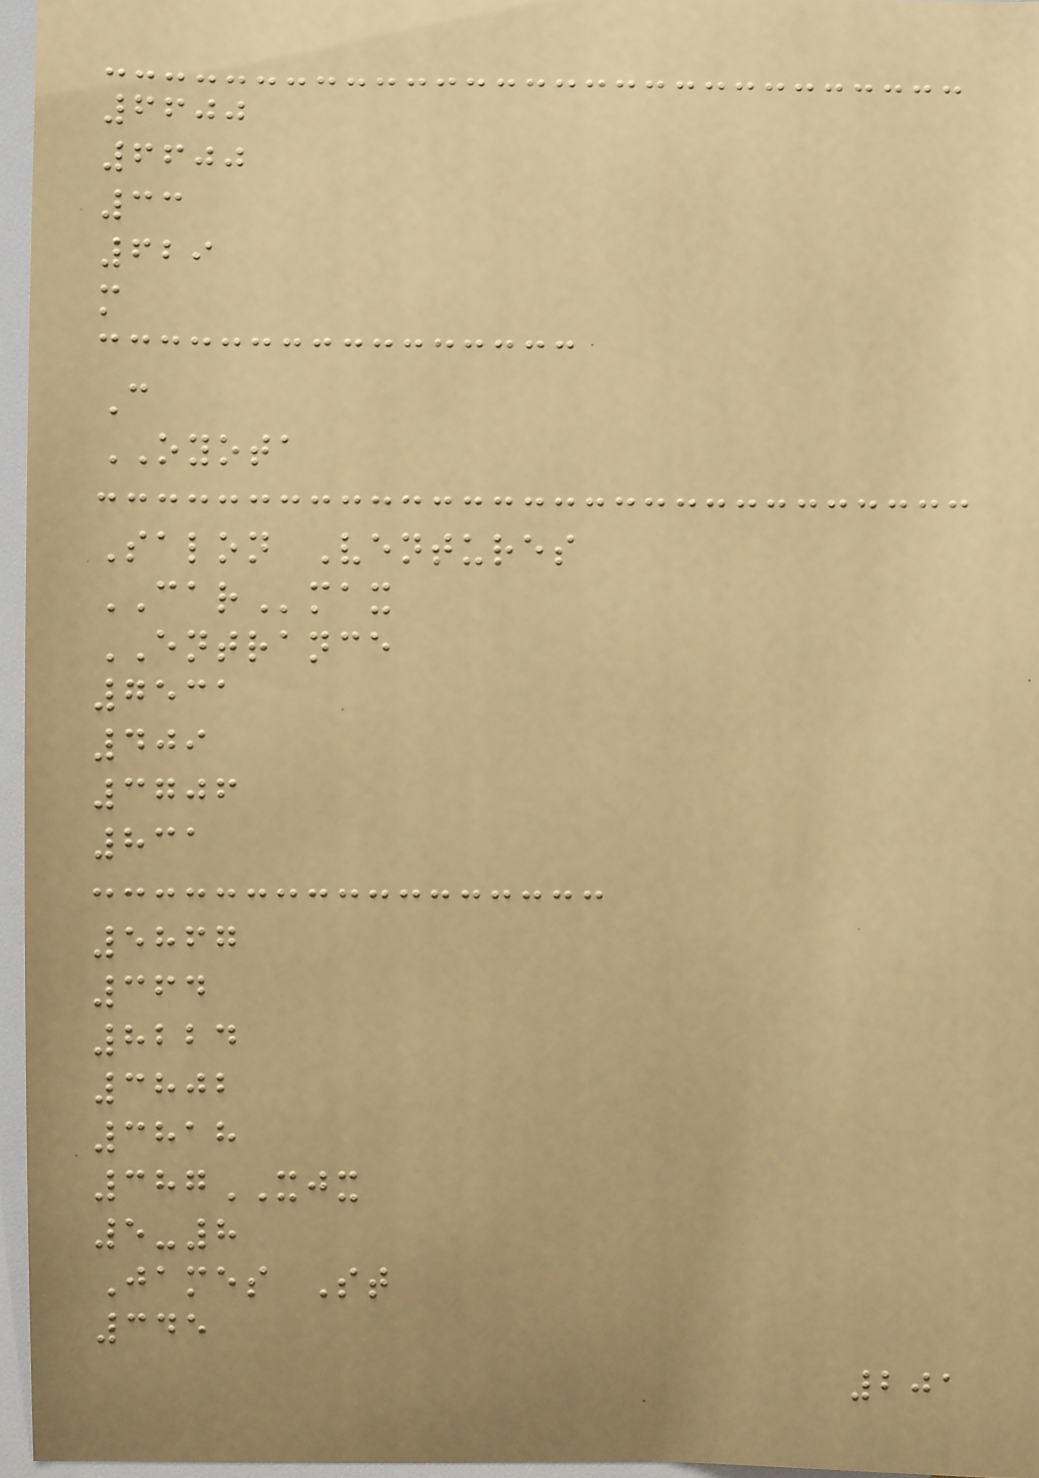6600
6600
33
629
m
C
OYOTA
Salon Ventures
CARmax
ENTRANCE
7531
409
3706
831
5867
364
8224
3802
3818
387XJX
5-8
James St
345
201
